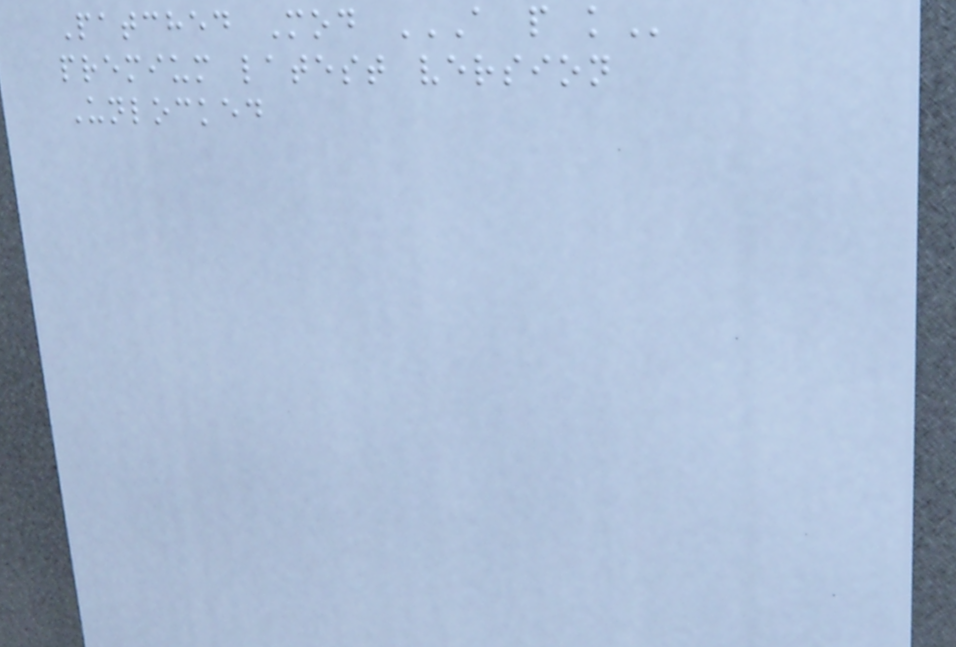Patched Mod A P K
premium latest version
Unlocked
